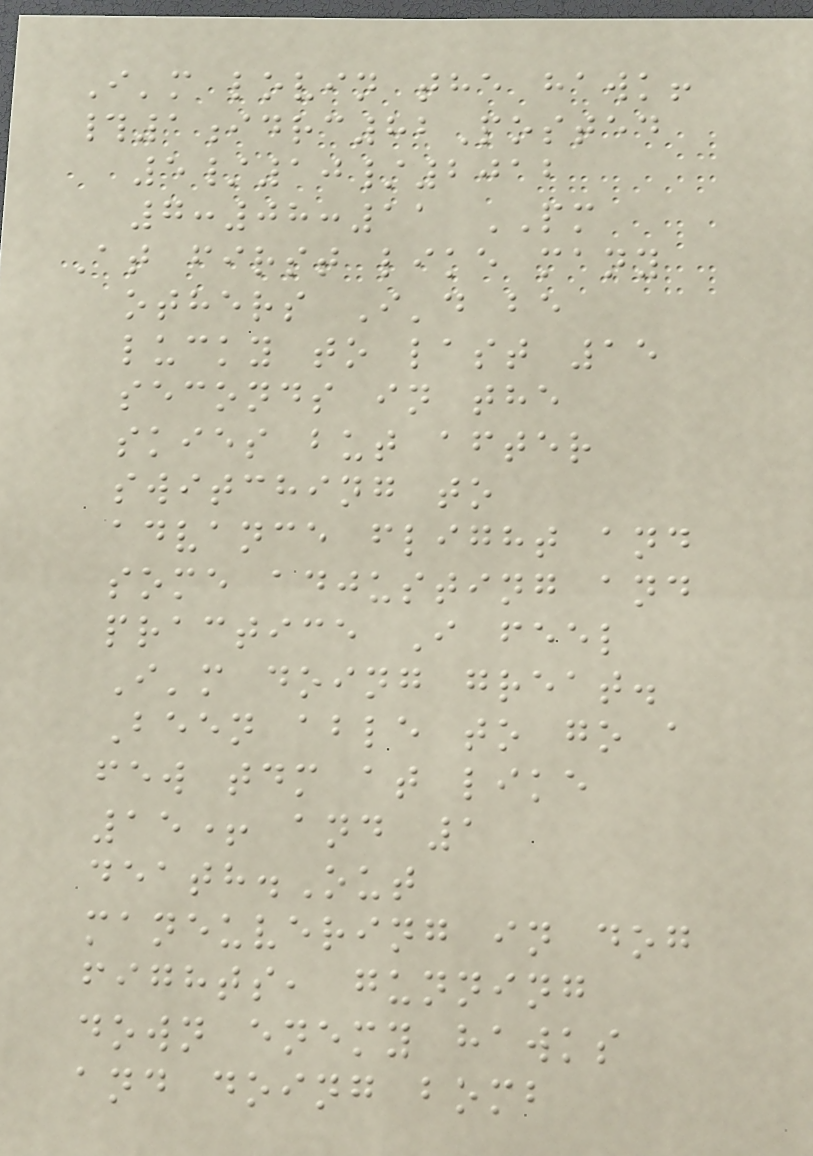I'm lovin the hawk!
#1idrc82Posted
5/10/2012
7:08:11 PM
At first like many
others I'd be
lucky to last 15
seconds in the
skies but after
switching to
advance flight and
some adjusting and
practice I feel
I'm doing great.
Been able to go a
few tdm at like
15+ and 1
death.Out
maneuvering in dog
fights, gunning
down enemy hawks
and doing bomb
